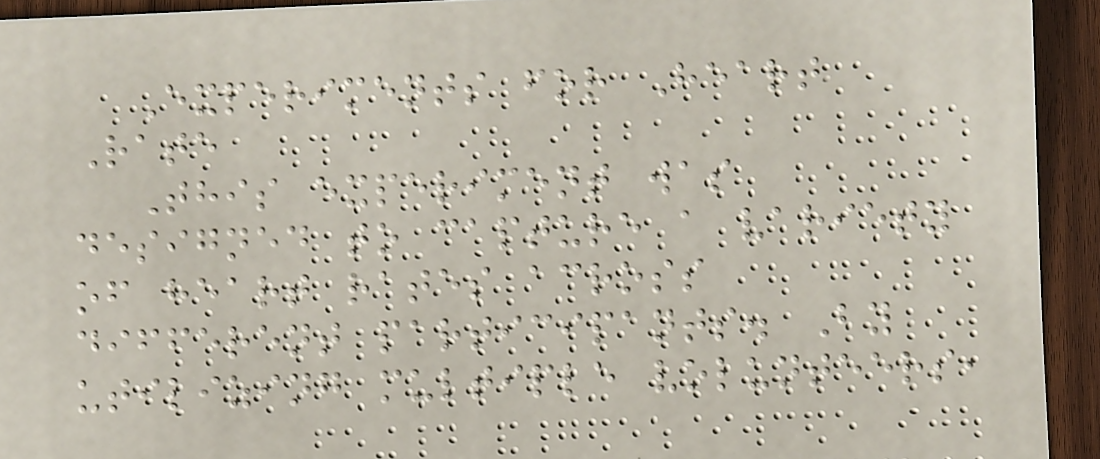Experiments for Heart
Rate
This experiment was
designed to capture a variety
of heart rates across
different participants. By
utilizing multiple volunteers,
